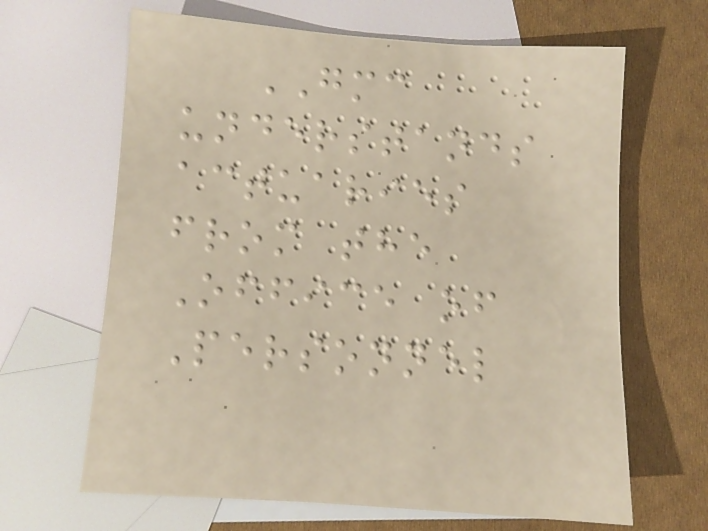GMC
understands
actuaries
from the
Office of
Personnel
